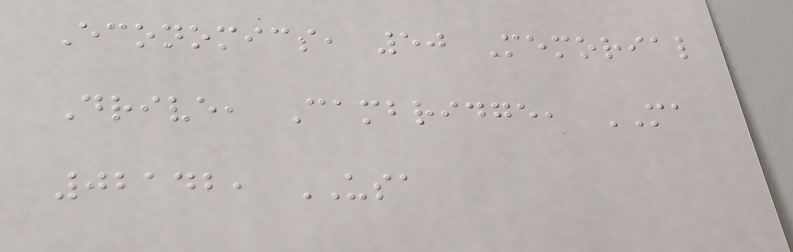Economics, 50 Memorial
Drive, Cambridge, MA
02142, USA
